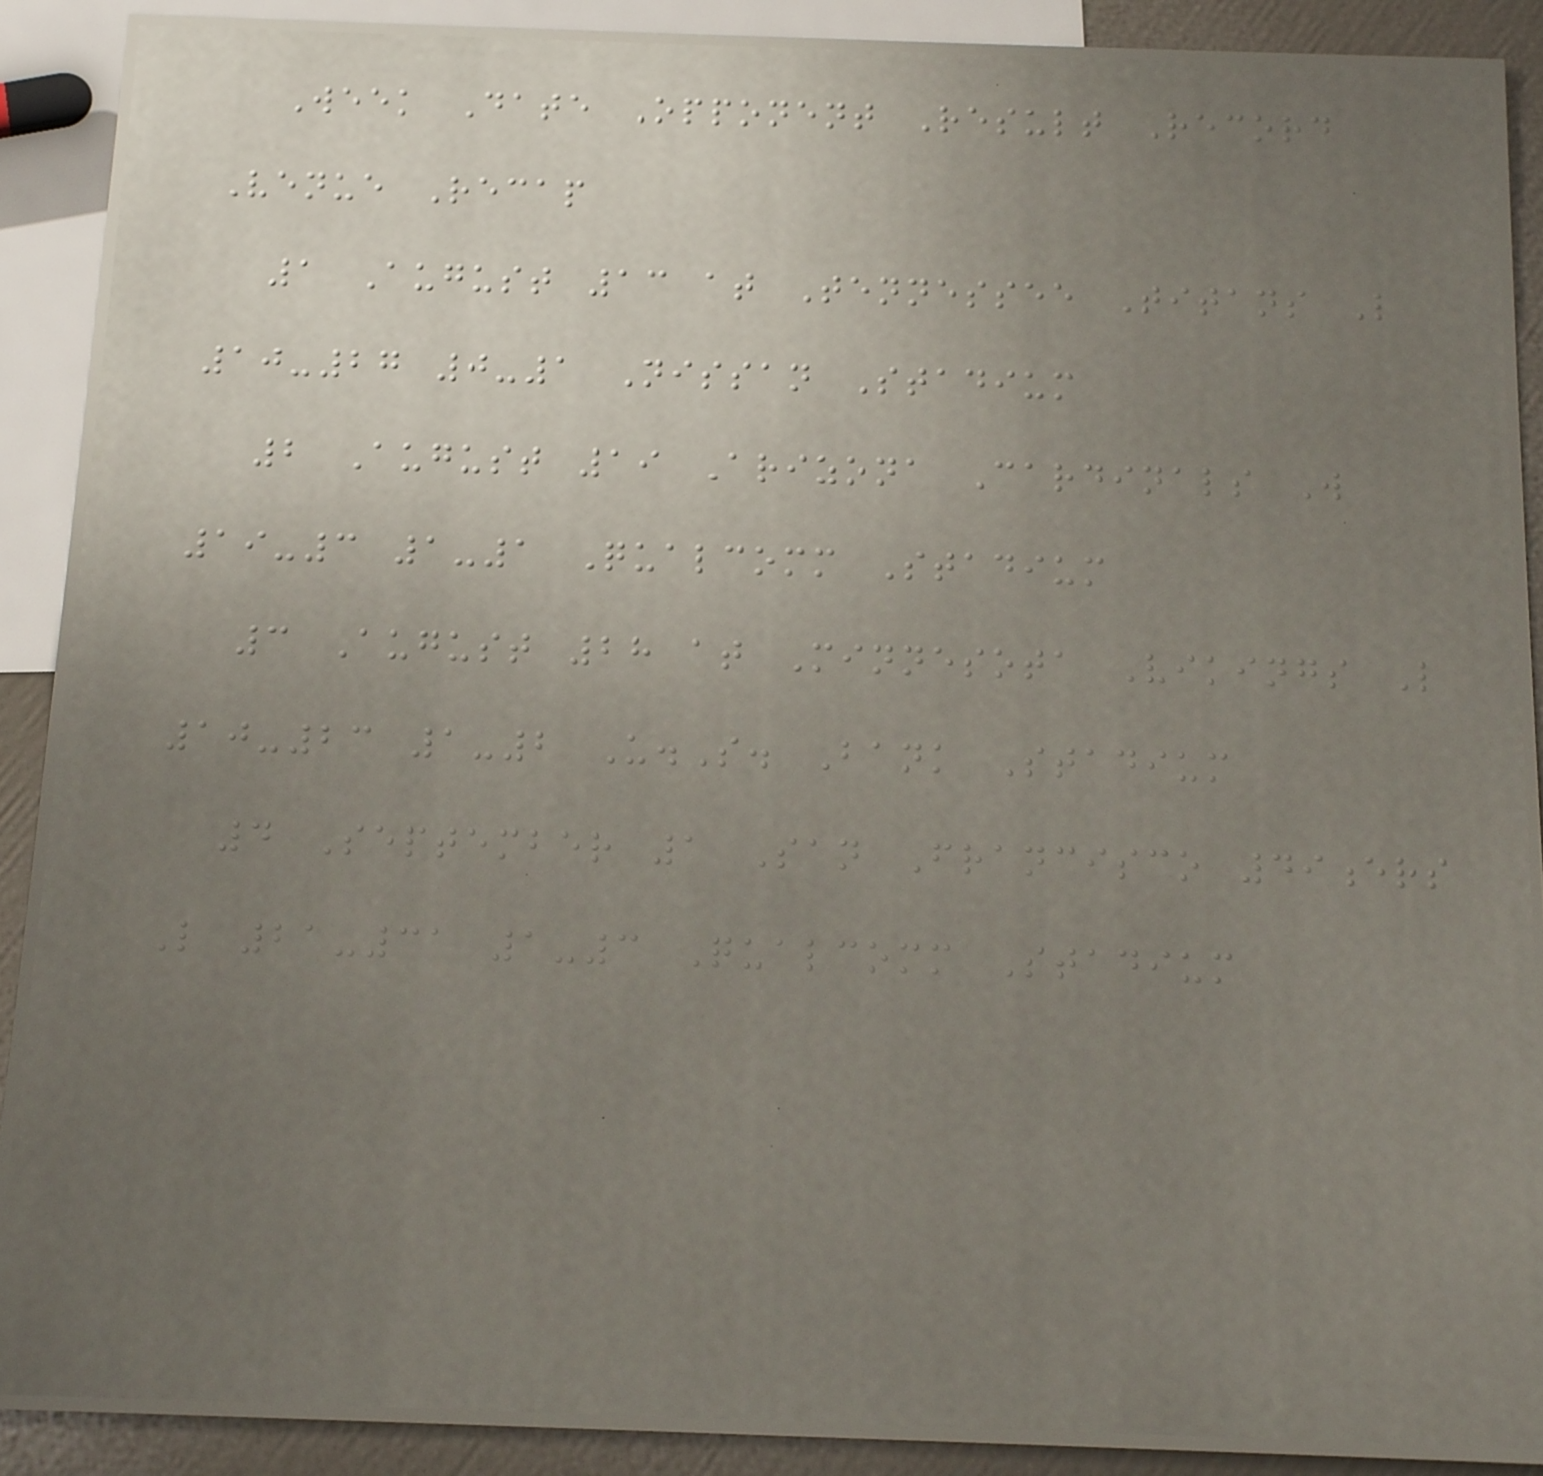Week Date Opponent Result Record
Venue Recap
1 August 13 at Tennessee Titans L
10-27 0-1 Nissan Stadium
2 August 19 Arizona Cardinals W
19-3 1-1 Qualcomm Stadium
3 August 28 at Minnesota Vikings L
10-23 1-2 U.S. Bank Stadium
4 September 1 San Francisco 49ers
L 21-31 1-3 Qualcomm Stadium
